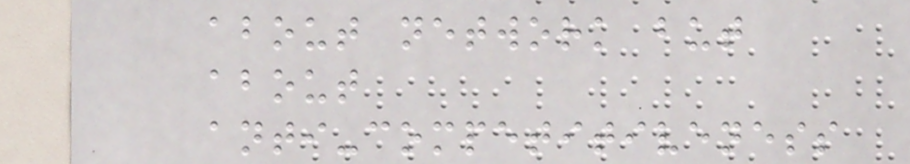about network but
about
anti-competitiveness
